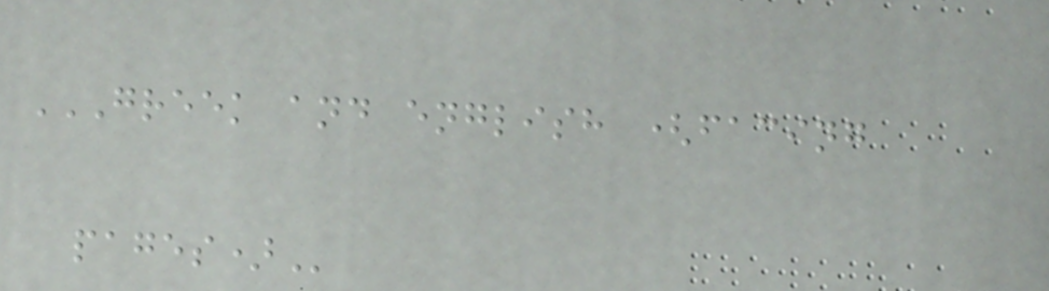GREEK AND ENGLISH (FACING
PAGES)
